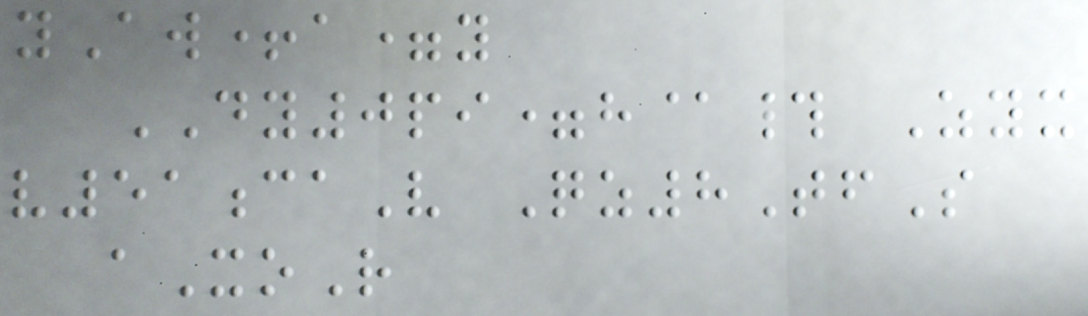yAw+a=y
DY0pi=h@# Zyx
v51caV Qz8TfS
aXoR
